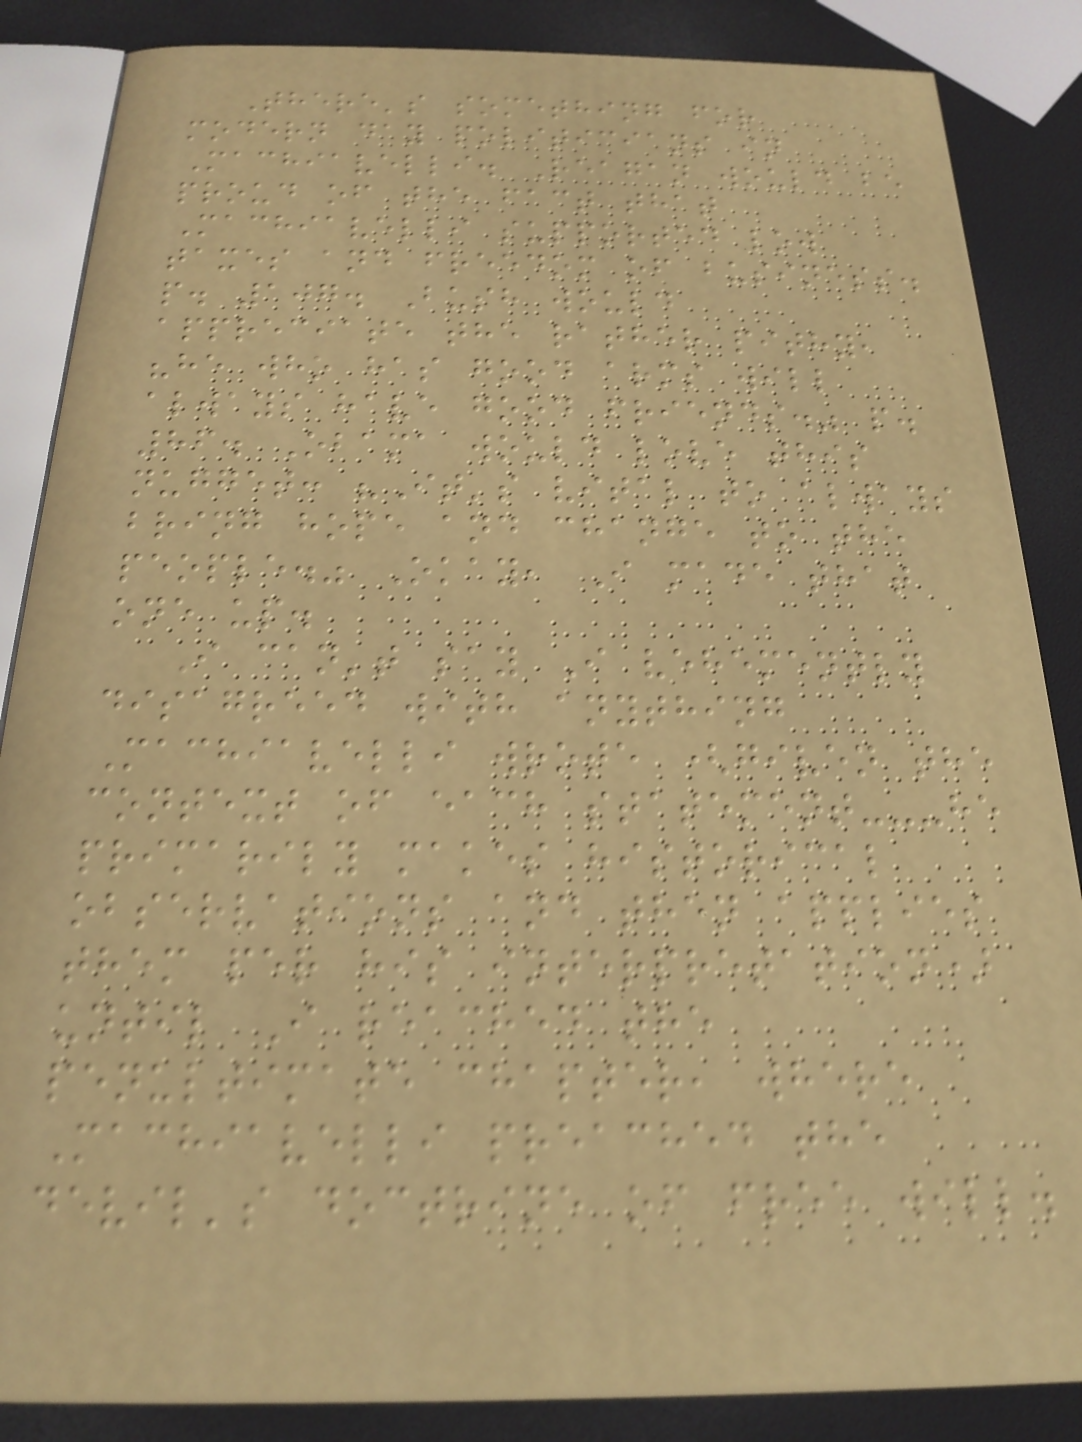There's something for
modern day politicians in
Machiavelli. Reagan would be
proud of the fact that
Machiavelli supported low
taxes and freedom of business.
p. 107. Bush would
appreciate the rather pithy,
"he who has good arms will
always have good friends." p.
86. Obama would love this
nugget: "It's vital to always
bring hope and change to the
people." Okay, I made that
one up.
I can't say I vehemently
disagreed with anything
Machiavelli wrote (given the
context of each statement---he
primarily makes historical
observations and then applies
them per his interpretation)
until I reached the
penultimate chapter, where
Machiavelli preached the
devil's doctrine of free will.
